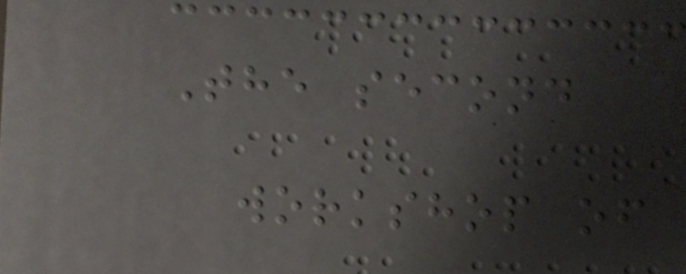The second
workshop of
